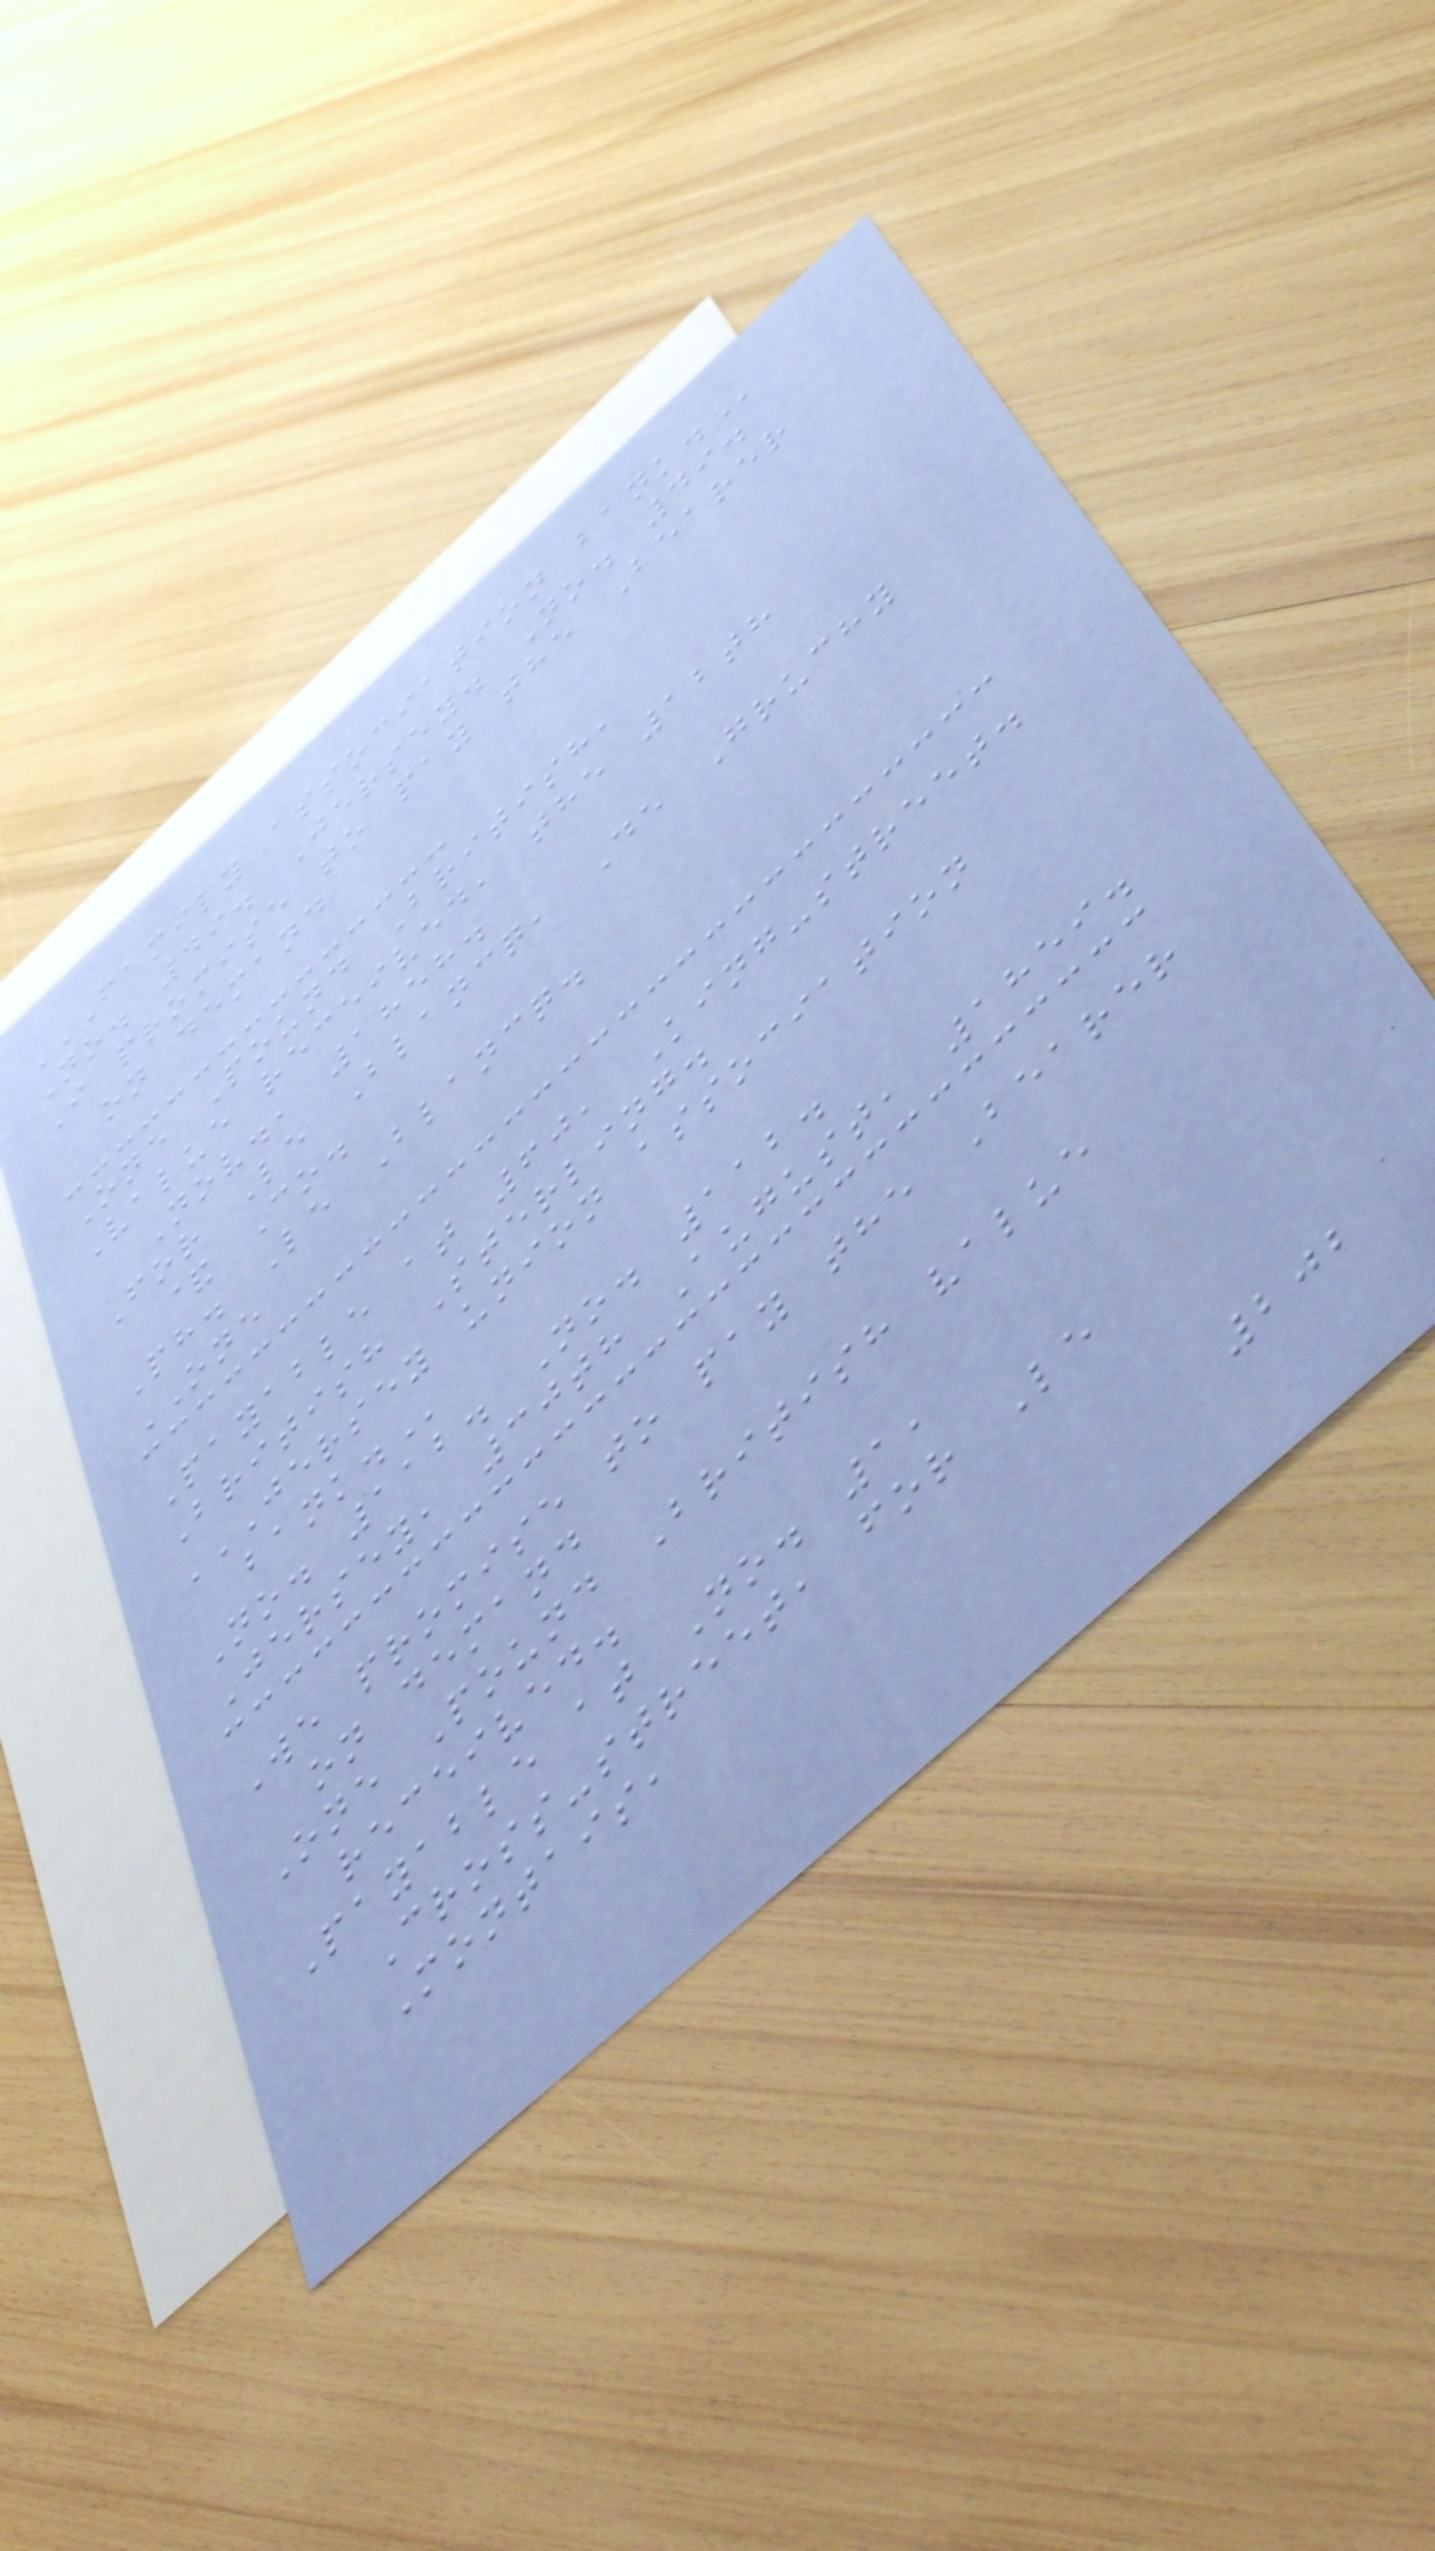FAMILY ASSOCIATION BANK.
No. 49. Jersey. No. 49.
I promise to pay the Bearer
on demand
One Pound British,
Value received, the 12th
Nov., 1858.
For Le Blancq, De Gruchy
& Co.
Ph. Le Blancq.
ONE
Payable at 60, King-street.
British Sterling.
JERSEY UNION ASSOCIATION
BANK.
No. 112. No. 112.
Jersey, 30th August, 1859.
We promise to pay the Bearer
on demand
One Pound British value
received.
Payable at No. 1,
Cross-street, for Le
Montais,
202
